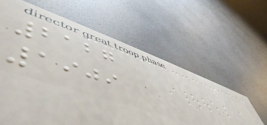2127
1909
